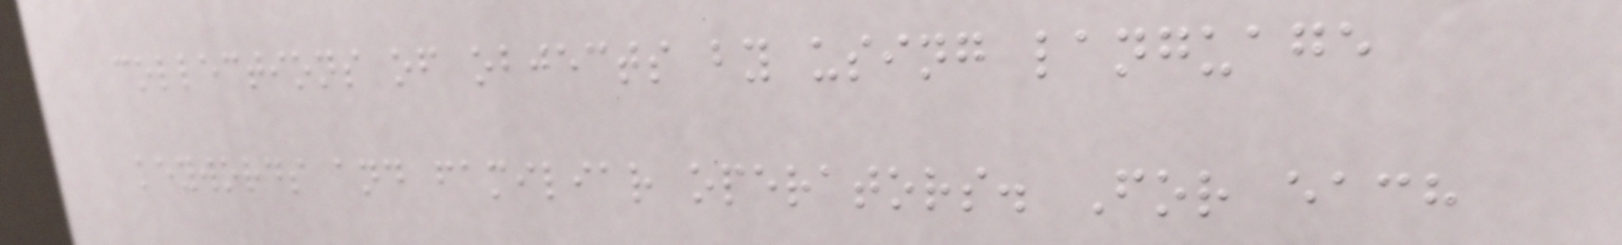collections of objects by using language
keywords and familiar operators. For each
